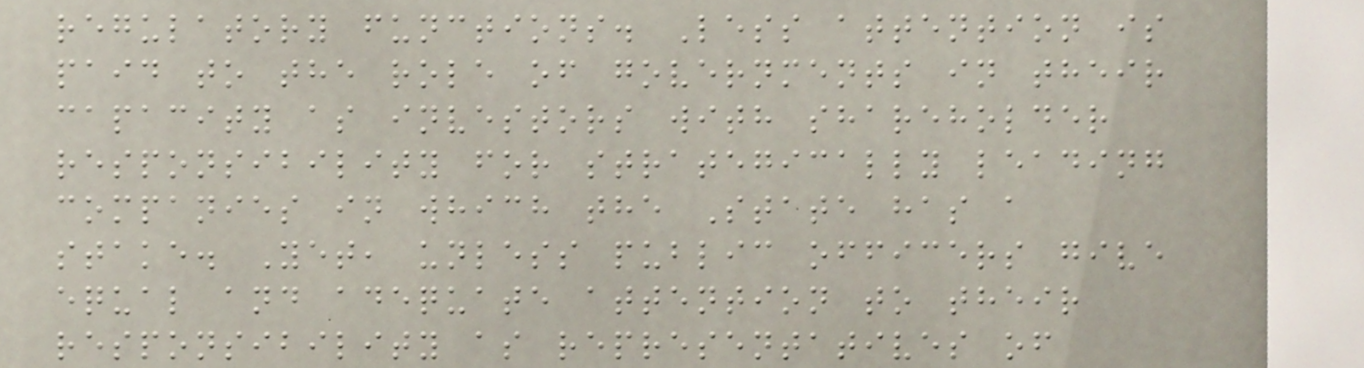regulatory functions. Less attention is
paid to the role of governments in their
capacity as investors with shareholder
responsibility for strategically leading
companies in which the State has a
stake. Yet, unless public officers give
equal and adequate attention to their
responsibility as representatives of
